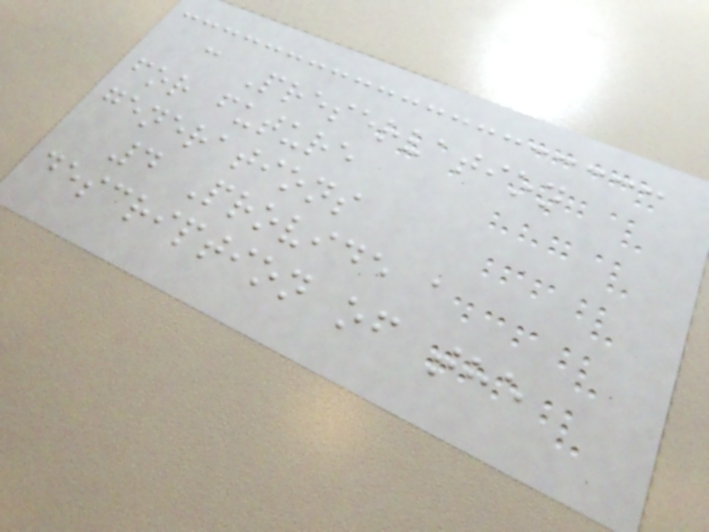c Preservation
for future
generations
4 Provide a
description of the
